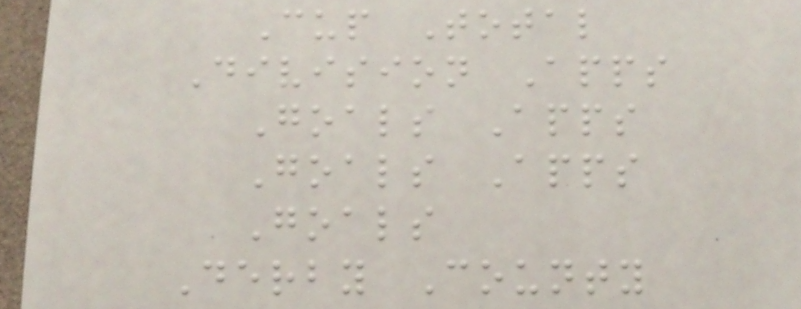Cup Total
Division Apps
Goals Apps
Goals Apps
Goals
Derby County
